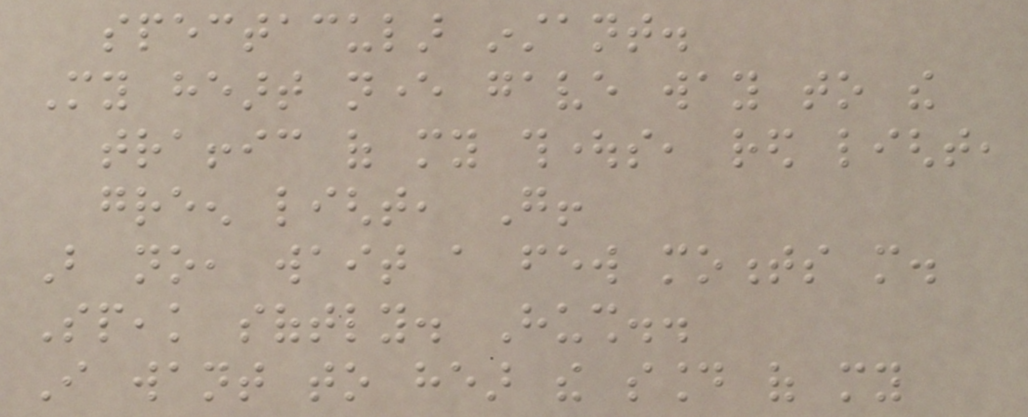spectacular instant.
My heart never gave way to the
traffic of my thoughts, red light,
green light, Go!
But no, wait a few moments more.
Speak softly. Hush..
I want to hear the sound of my
